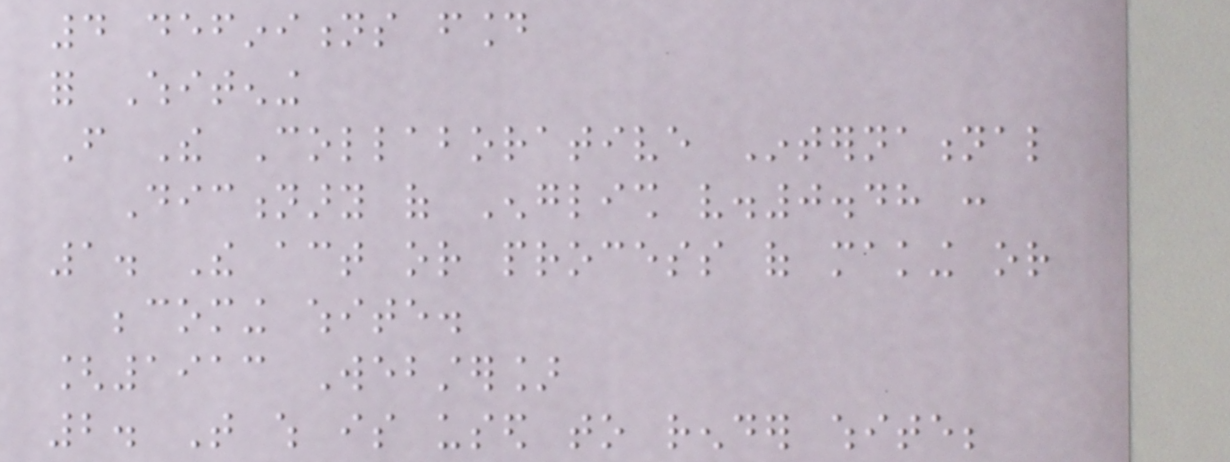4 definitions found
for Whitening
From The Collaborative International
Dictionary of English v.0.48 :
1. The act or process of making or
becoming white.
[1913 Webster]
2. That which is used to render white;
